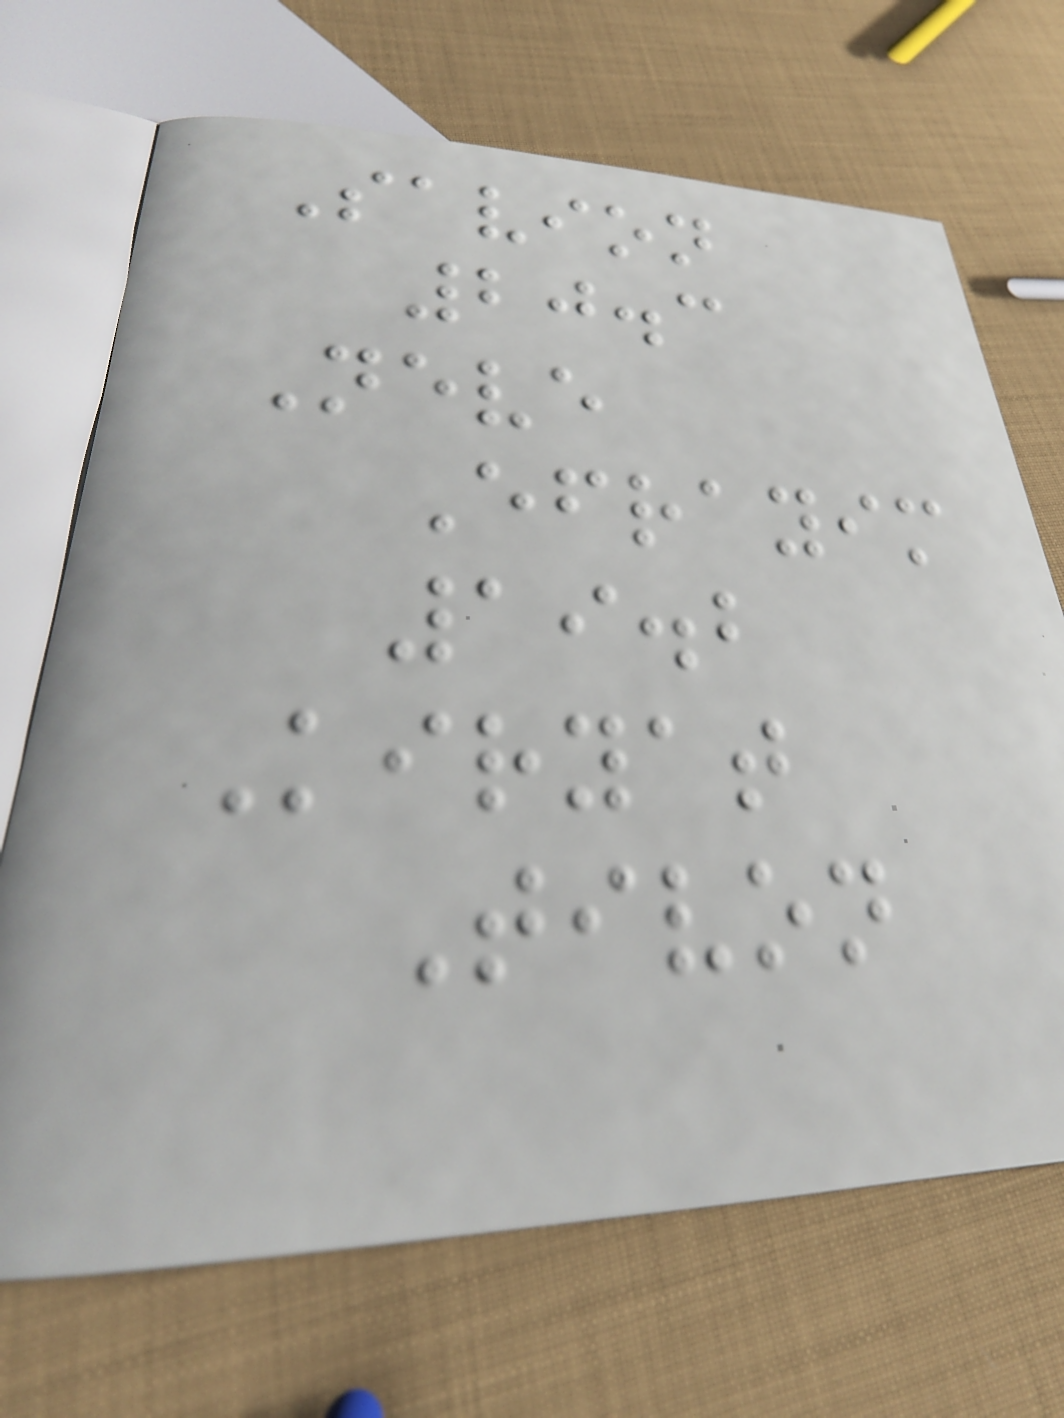Savion
20.3
Neve
Efrayim
19.2
Kiryat
Tivon
